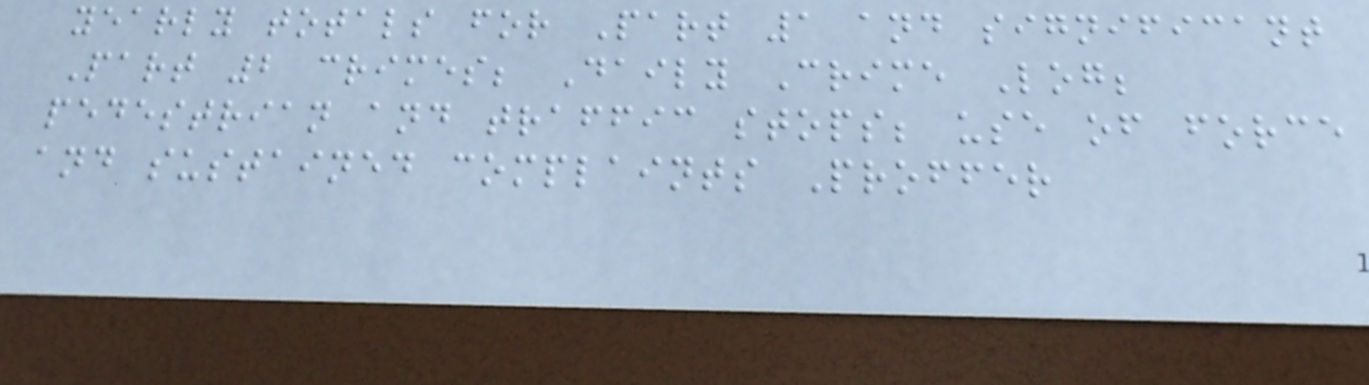yearly totals for Part 1 and significant
Part 2 crimes; Daily Crime Log;
pedestrian and traffic stops; use of force
and sustained complaints Proffer
